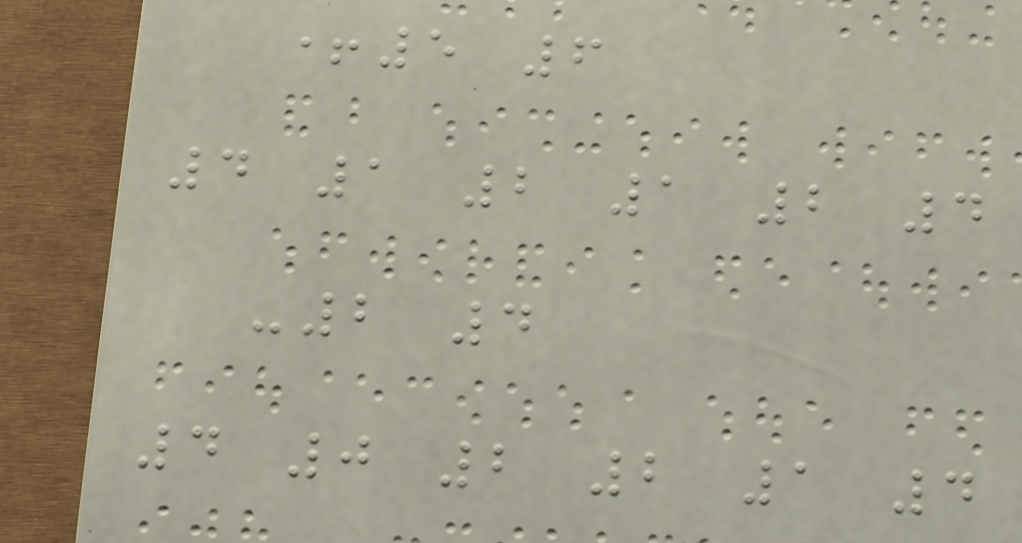+5 6
4 1 2 1 2 4
-2 4
4 0 2 2 1 4
